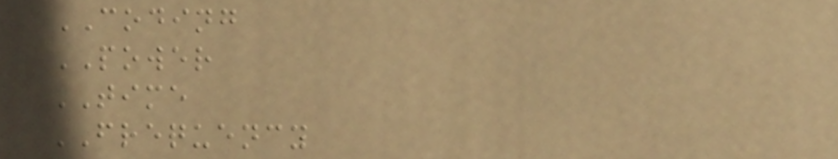CODING
POWER
TIME
FREQUENCY
